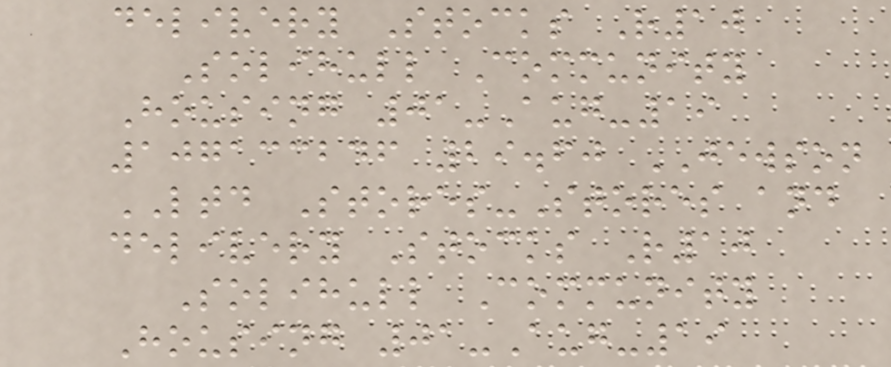delivery Stocks R10
Solihull Community
Housing 01-Aug-19
107133246 29.60 JEWSON
LTD Stores-Stores and
delivery Stocks R10
Solihull Community
Housing 01-Aug-19
